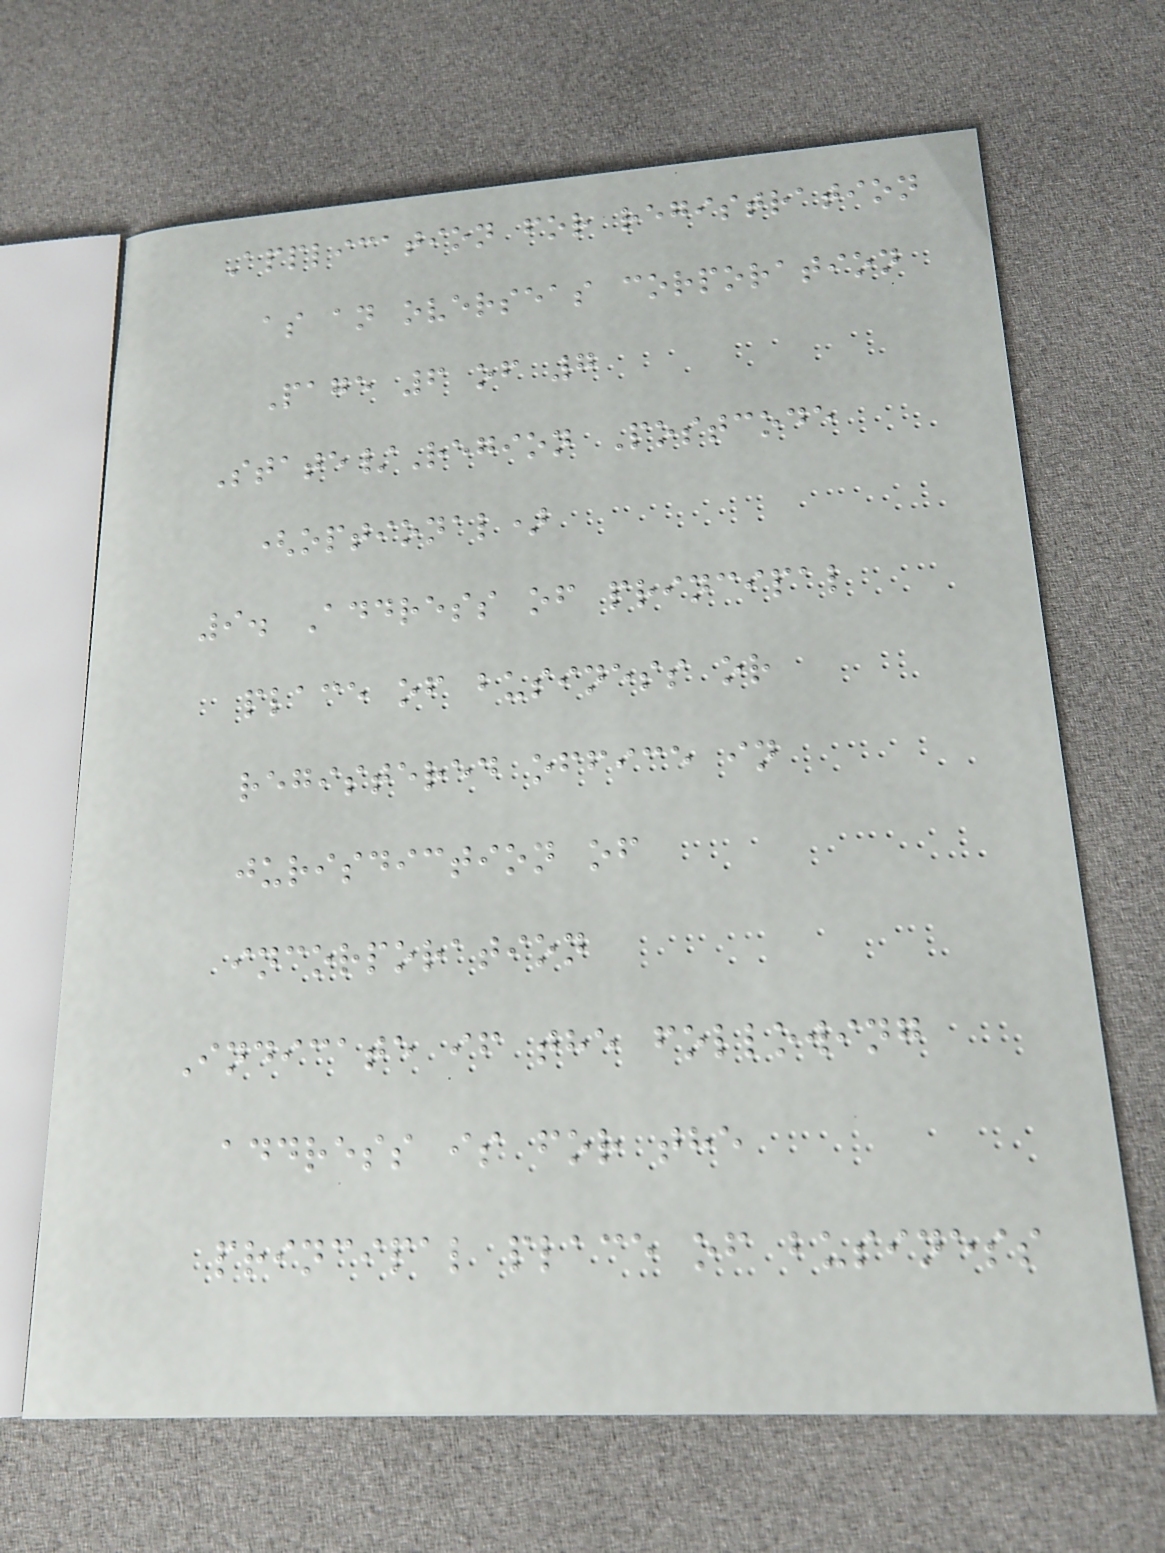Application for registration
as an overseas corporation
Page 6 of 7
State/Region Postcode
(optional)
9. Address of principal
place of business or
registered office in
jurisdiction of
incorporation
Indicate if the following
address is for the
principal place of business
